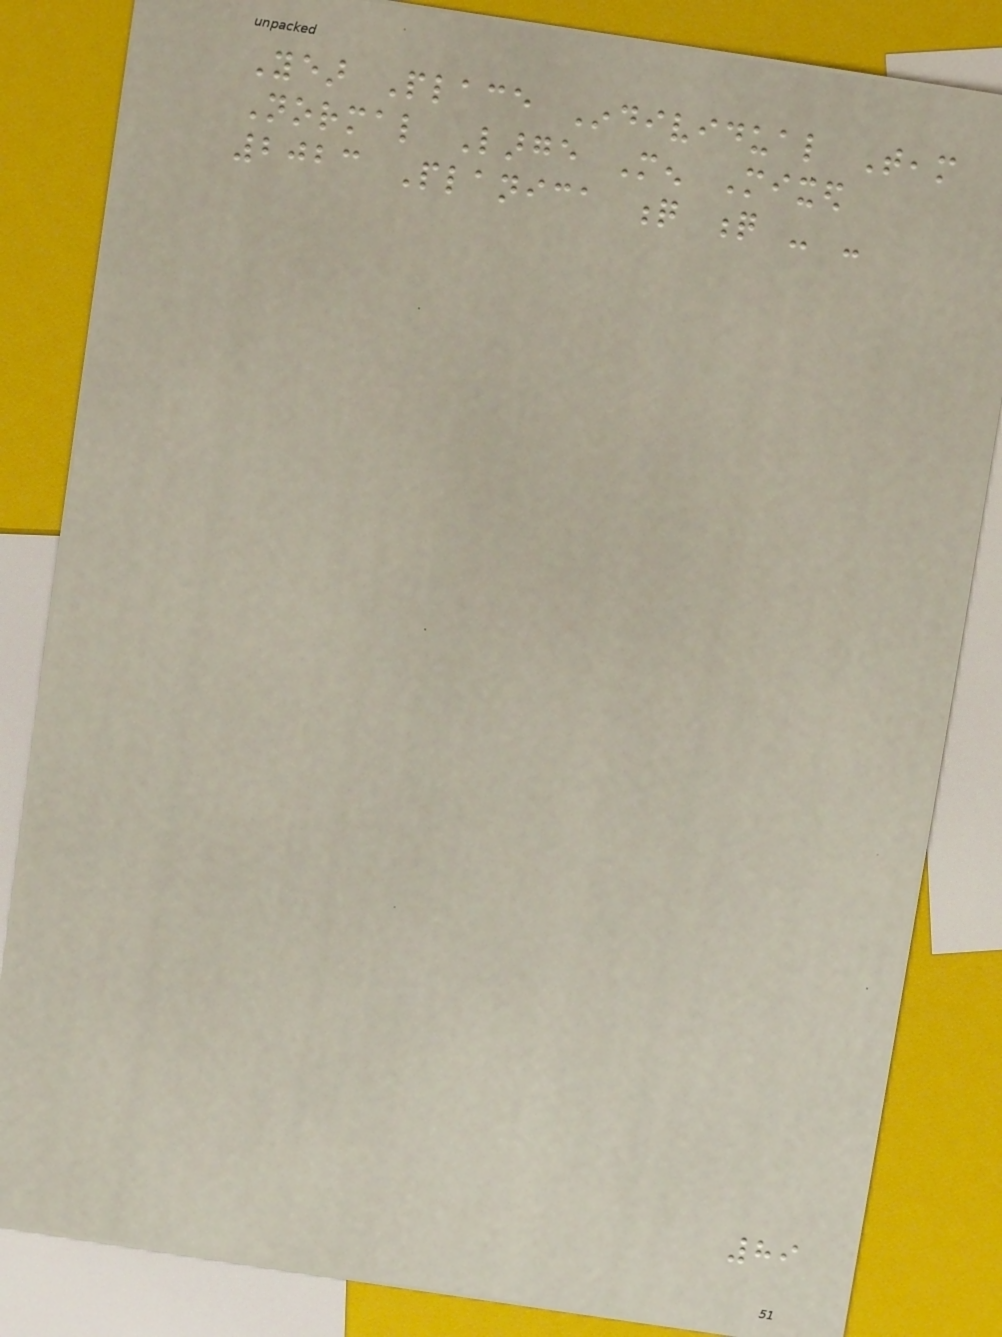Year Place Individual Team
Normal Large Men Mixed
2023 Planica q q - -
89
